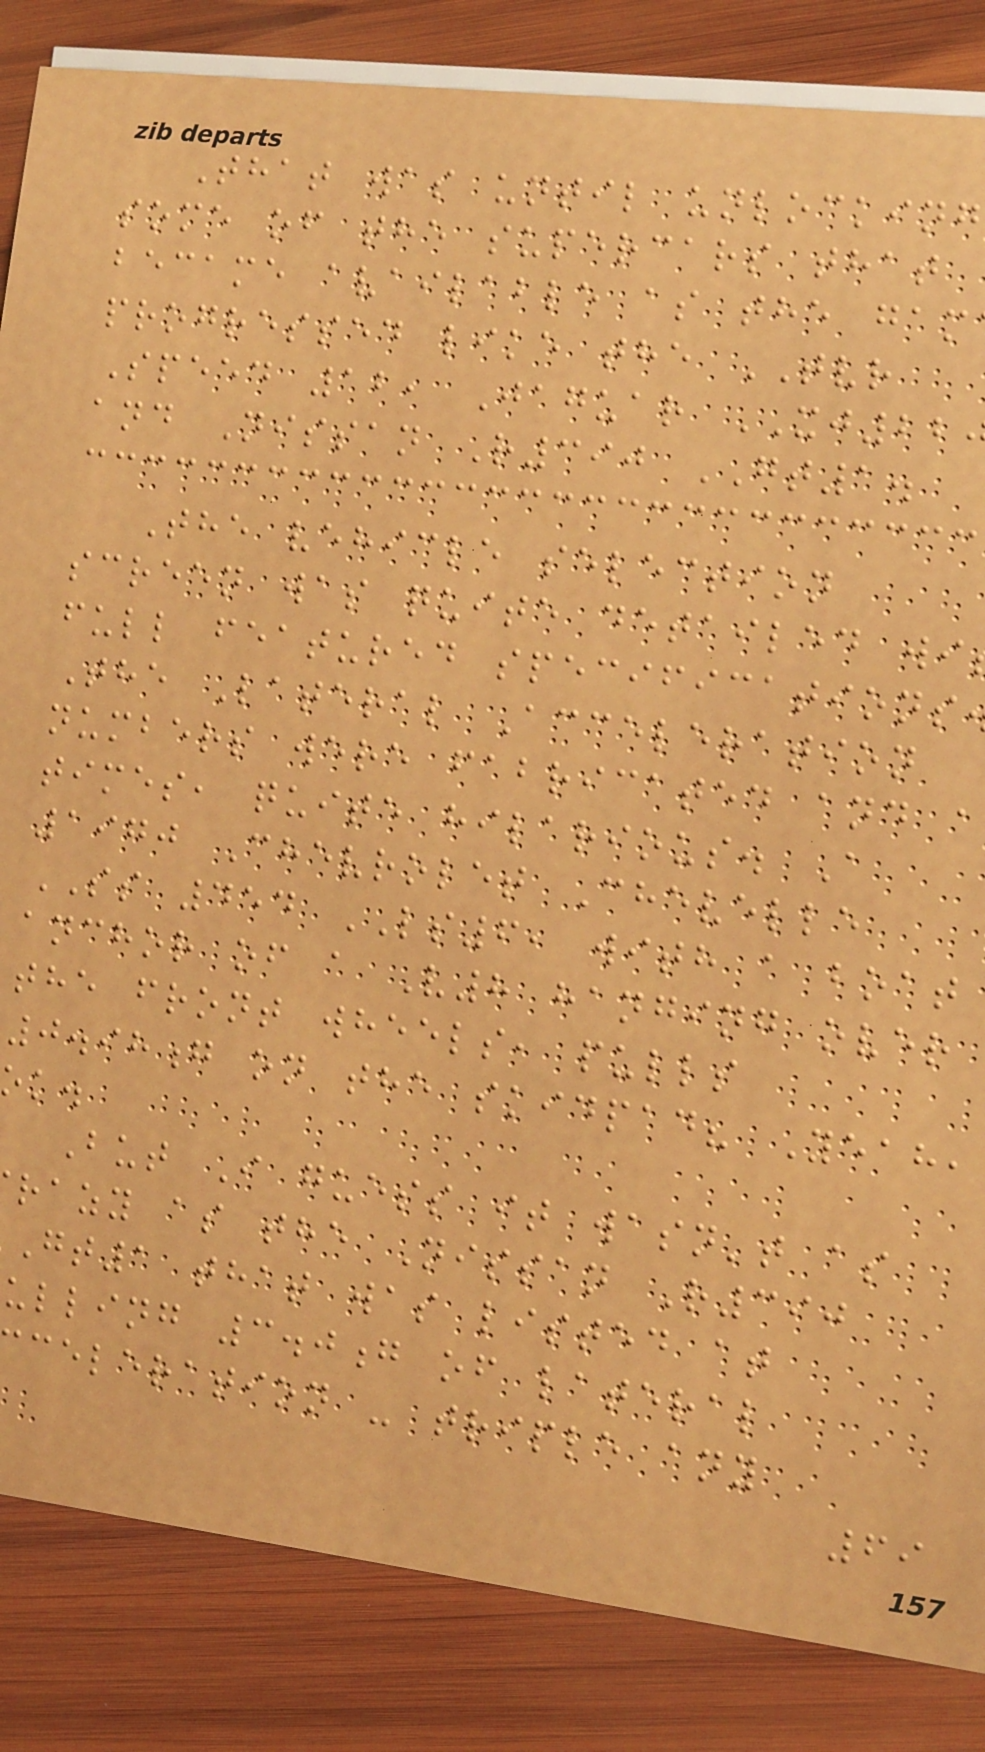That was until unlocking
some of the supercars that
became available as the gam
progressed like the TVR
Speed 12, Jaguar XJ22
and Nissan R390 GT1.
The vehicle selection
screen was quite detailed wi
full featured specifications
The Lateral Acceleration
numbers were fabricated and a
times, quite hilarious. A
1970 Chevrolet Chevelle
SS 454 LS6, with a boat
anchor of a V8 hanging over
the front wheels, pulls
0.98g on the skidpad? Yeah,
But I guess it wasn't as
razy as the Nissan R390
gt1 that was listed at
ulling 3.0g of lateral
celeration - triple any
69
